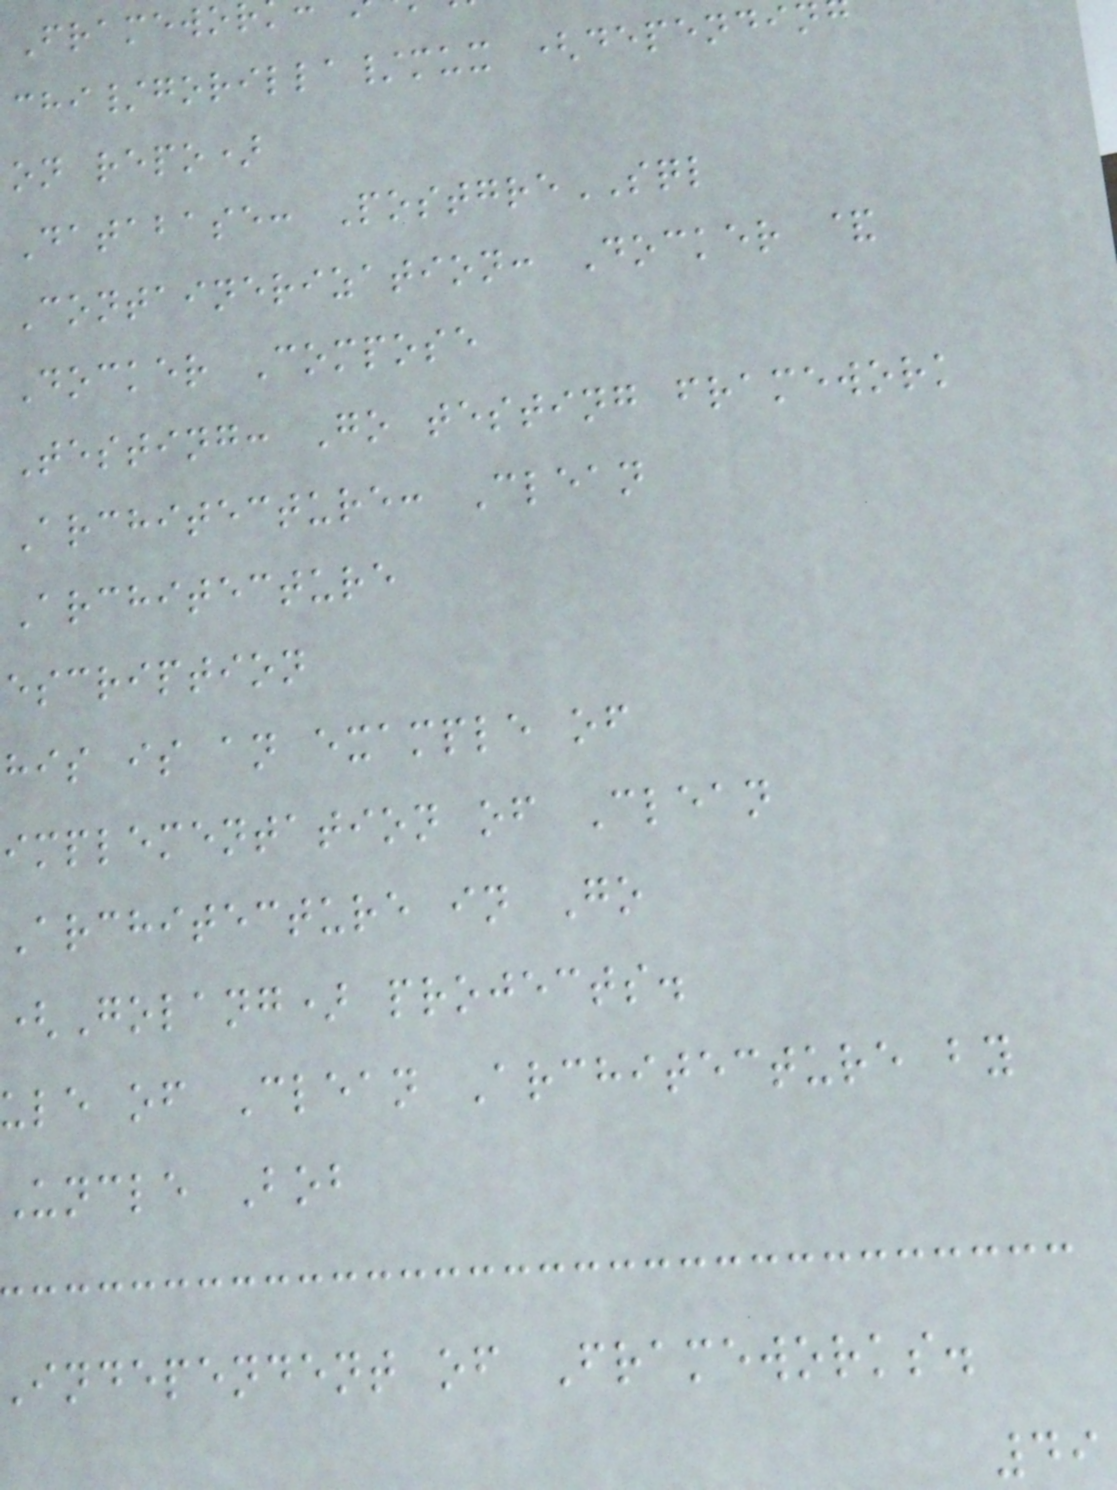Framewo
chi/gorilla/mux (dependi
on repo)
Database: PostgreSQL
Containerization: Docker &
Docker Compose
Testing: Go testing framework
Architecture: Clean
Architecture
escription
his is an example of
implementation of Clean
Architecture in Go
(Golang) projects.
ule of Clean Architecture by
Uncle Bob
independent of Frameworks.
49
